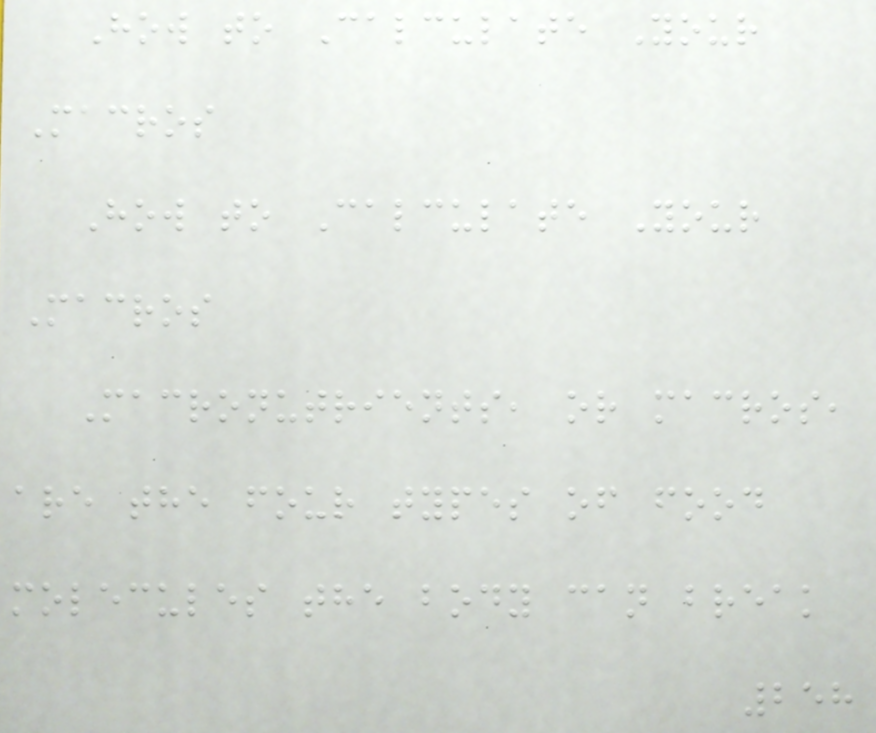How to Calculate Your
Macros
How to Calculate Your
Macros
Macronutrients, or macros,
are the four types of food
molecules the body can break
258
